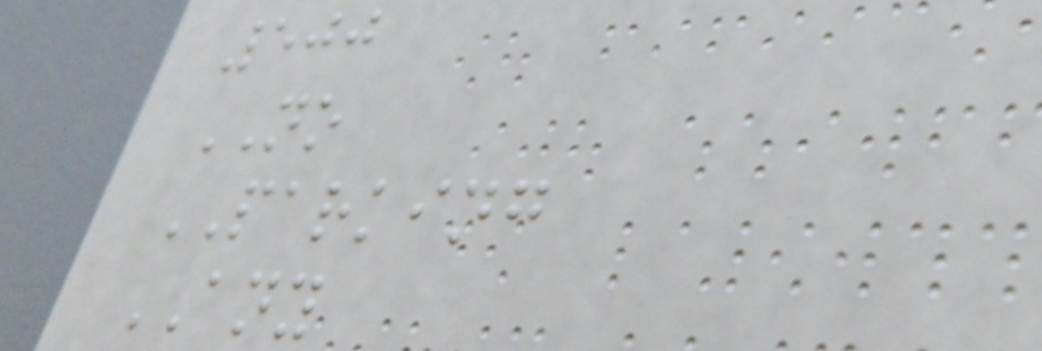500
NO
PARKING
ANY
